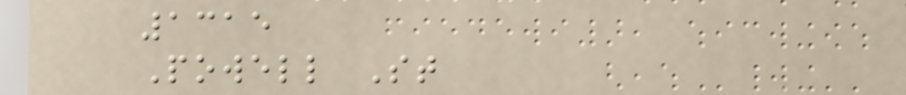1315
Powell St
